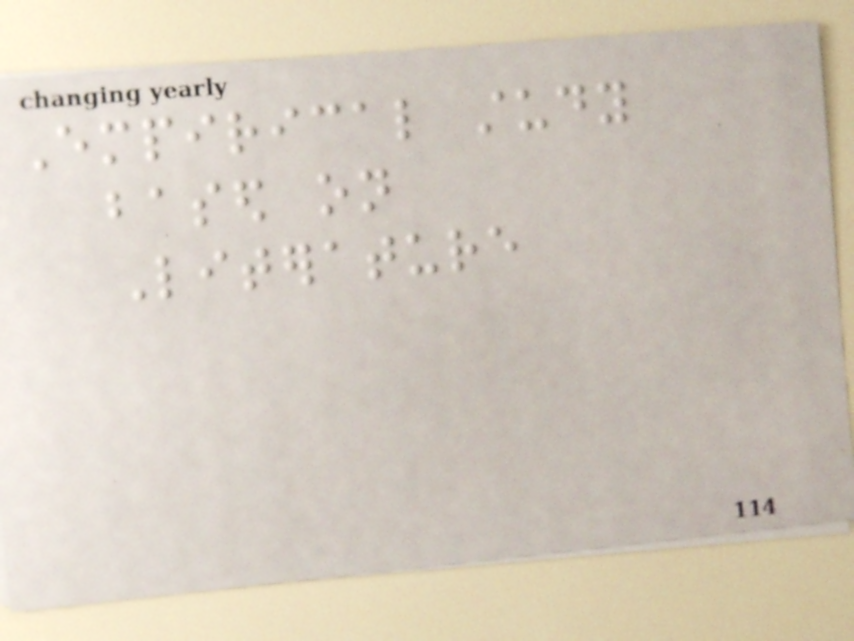Empirical study
based on
Literature
